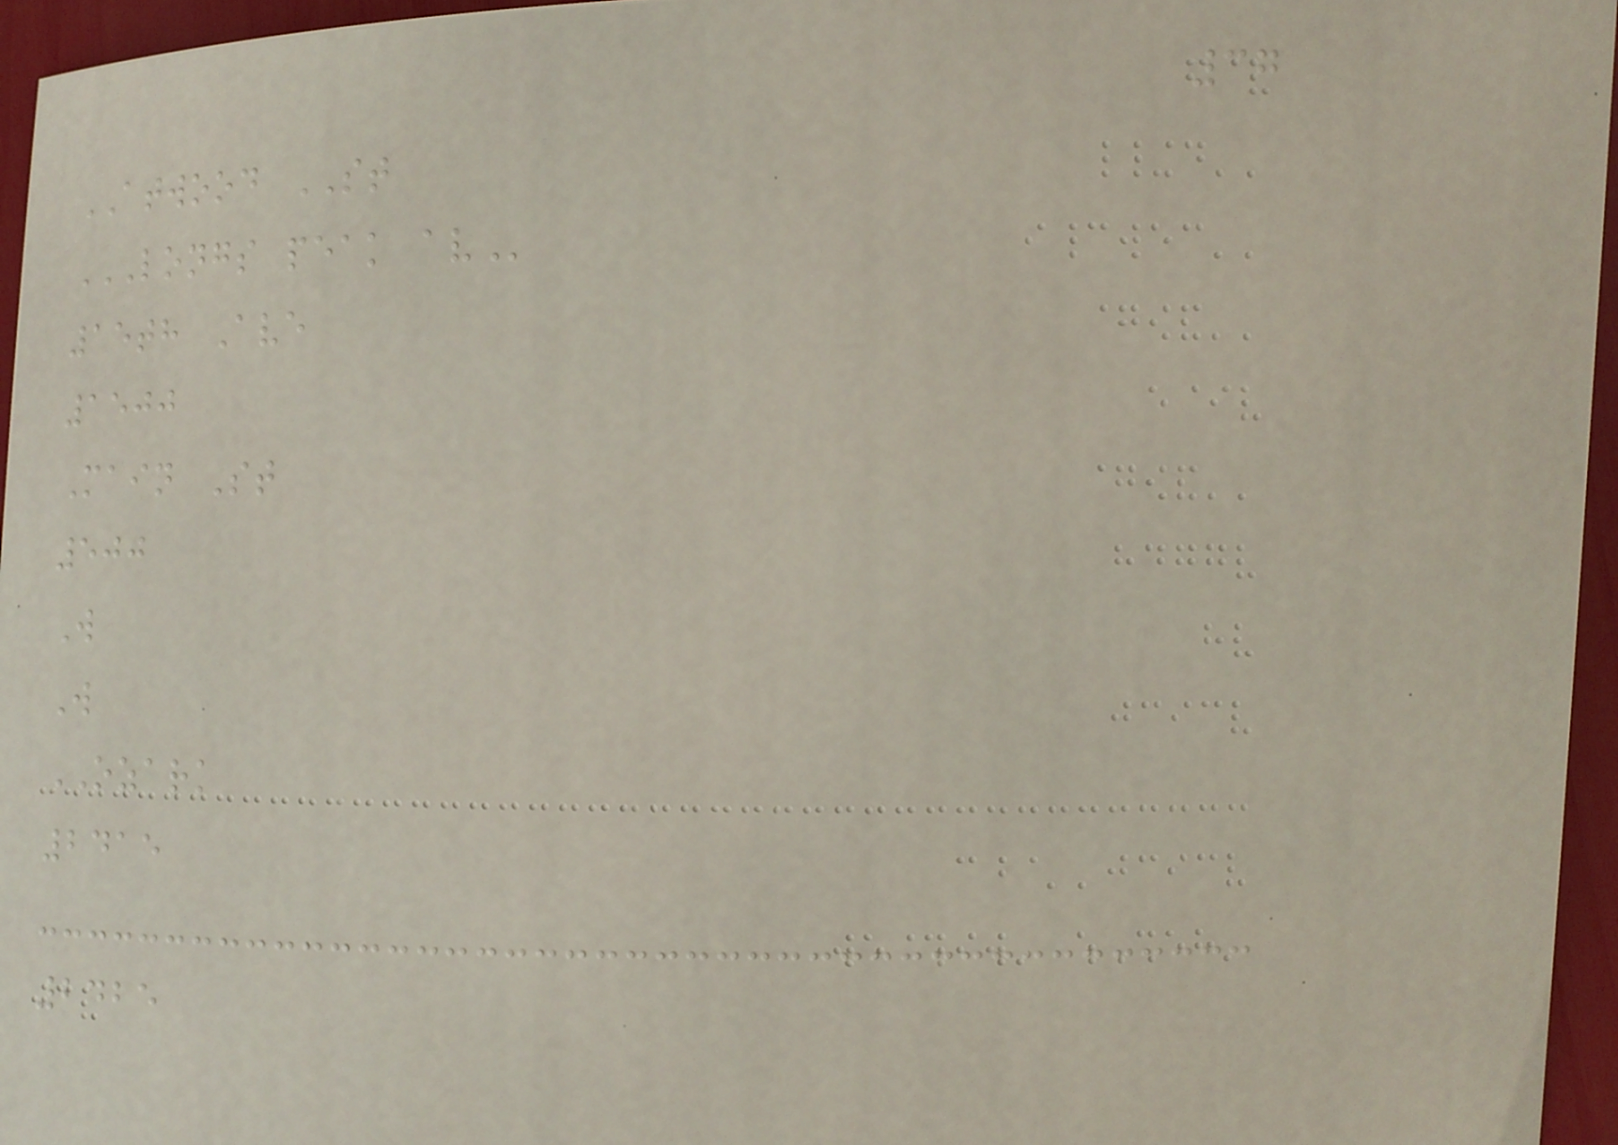37
ATWOOD ST
LONGS PEAK AV
15th Ave
1500
Main St
500
W
W
OZARK
2415
2425
